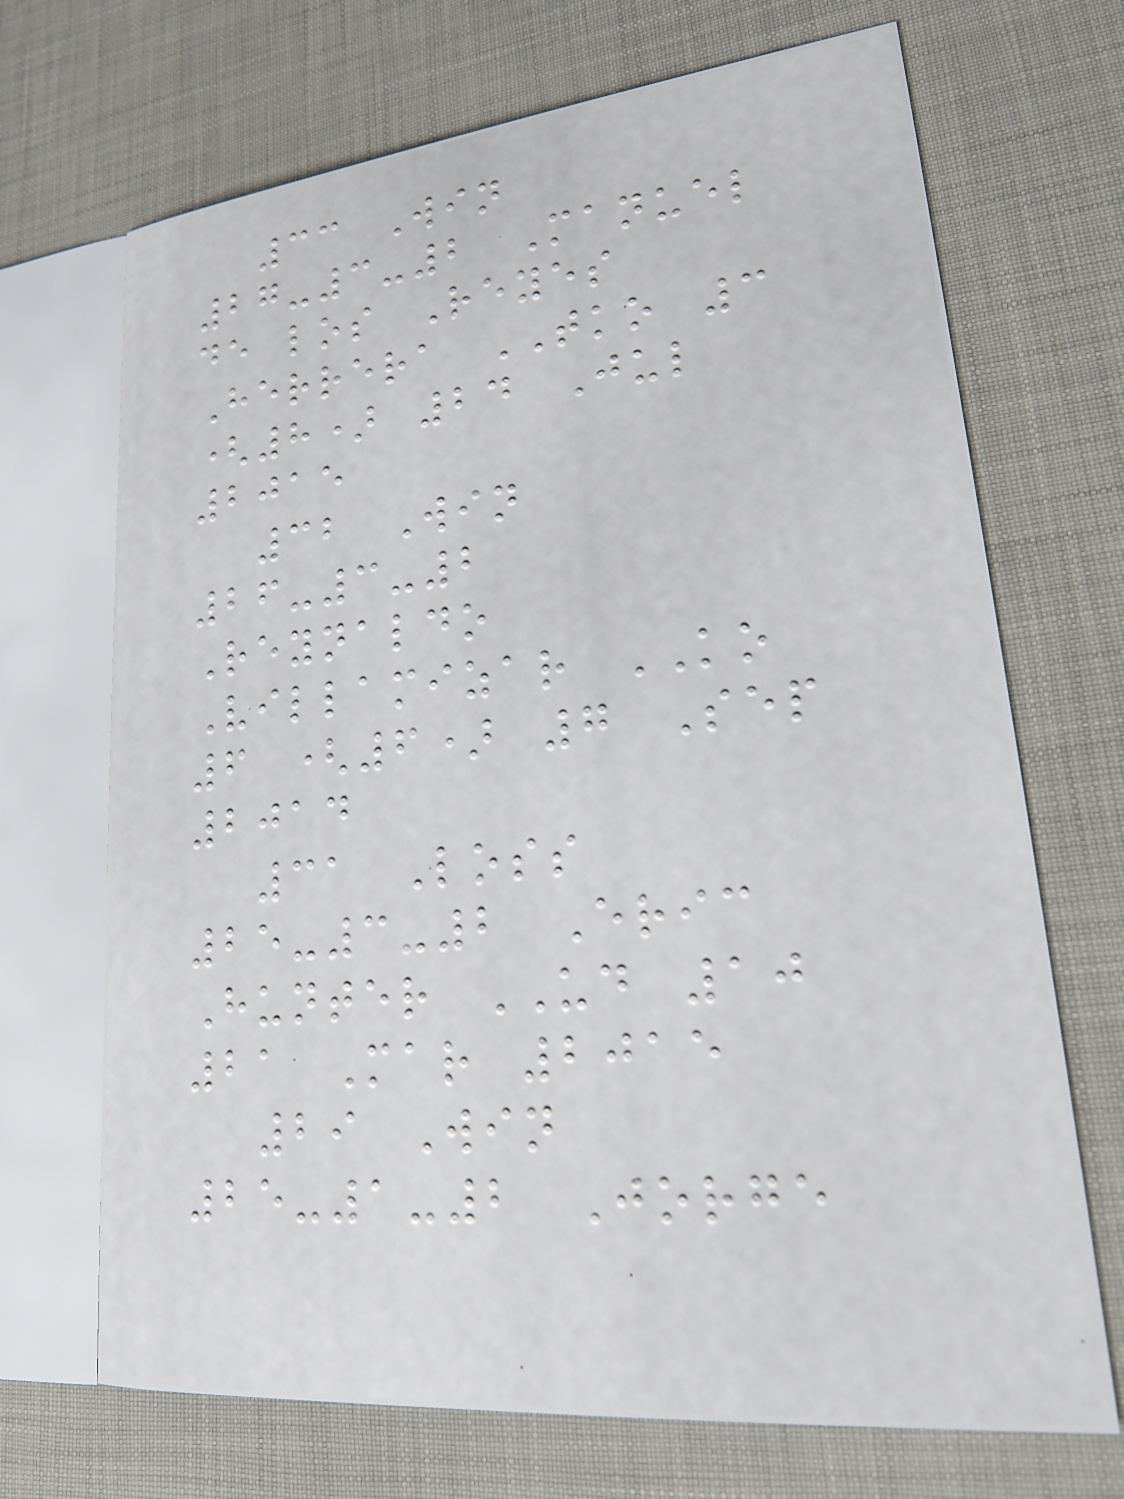33 Win
27-3-2 Manuel
de los Reyes
Herrera TKO 3
(8) 24 Jul
2015
32 Win
26-3-2
Reynaldo
Villamizar KO
6 (6) 7 Sep
2014
31 Loss
25-3-2 Eric
Hunter UD 10
21 Mar 2015
29 Win
25-1-2 Jorge
